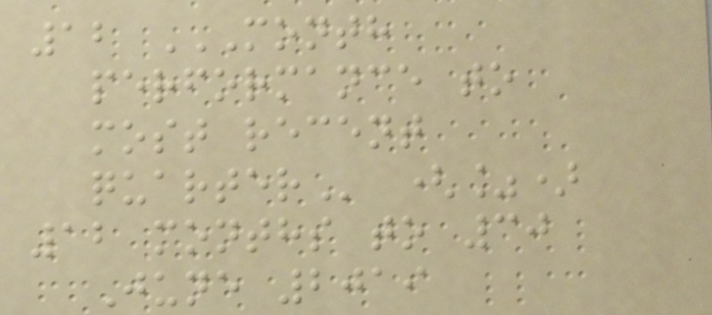12 MONTH
PERFORMANCE TO
MOST RECENT
QUARTER (%)
12 months to 30
June 2019
